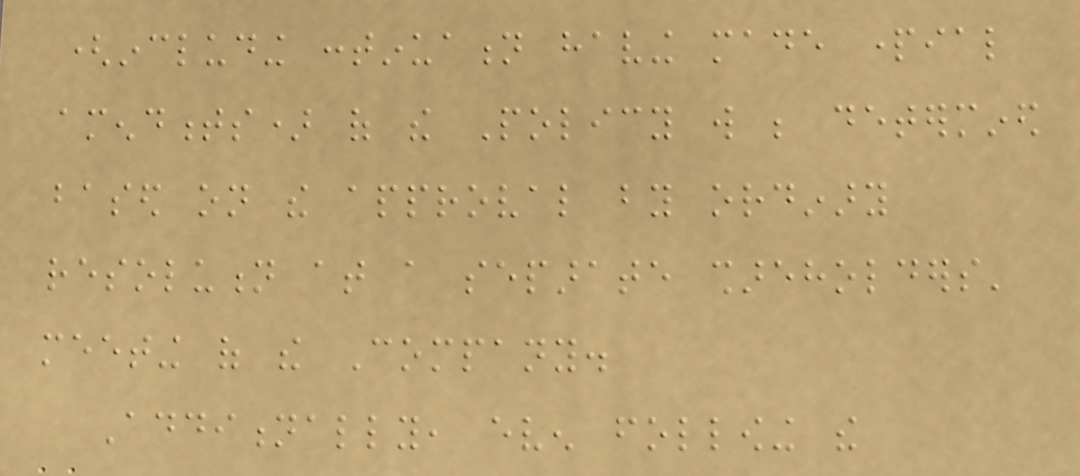(including continuation having made partial
amendments) of the Policy will be determined
based on the approval by ordinary
resolution at a separate shareholders'
meeting of the Company.
Additionally, even following the
